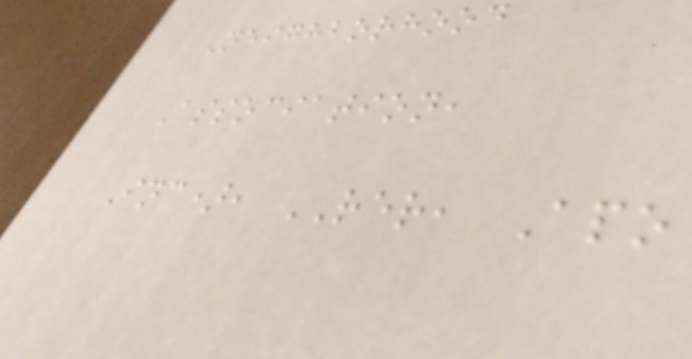Neighborhood
Association,
Inc), RER, Apo
